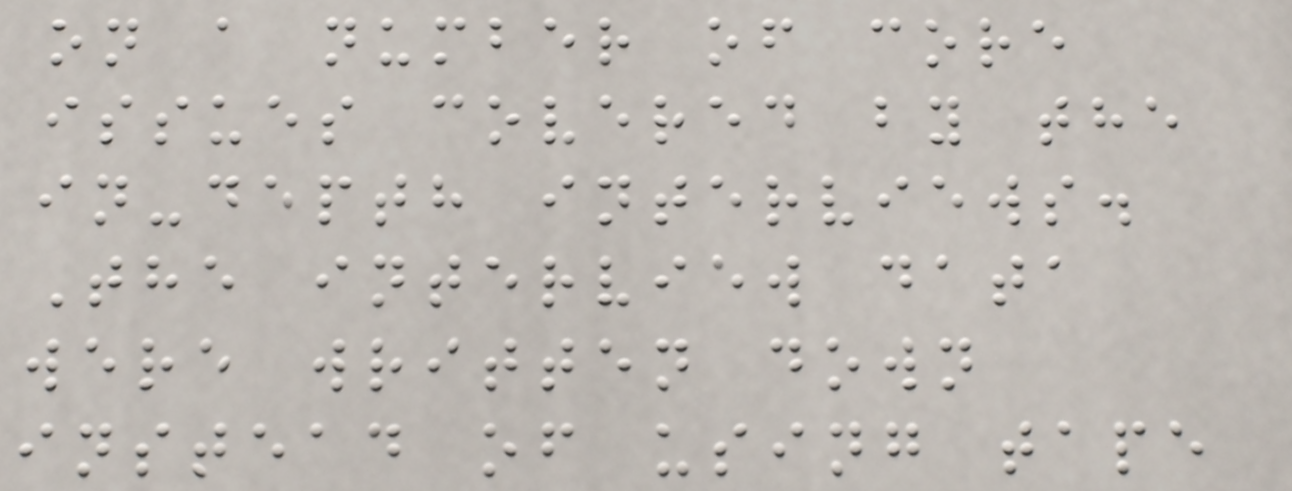on a number of core
issues covered by the
in-depth interviews.
The interview data
were written down
instead of using tape
